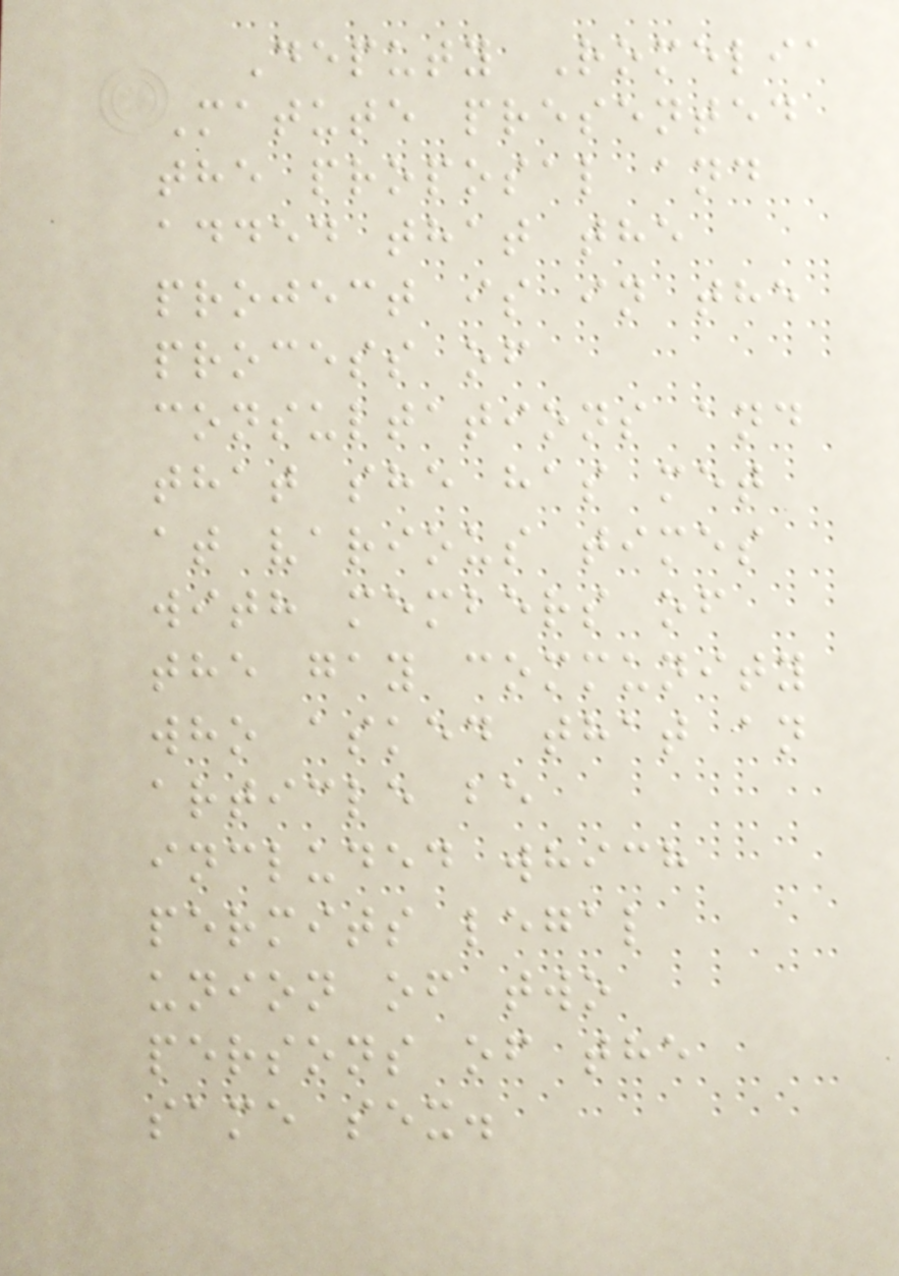Deputy Romelia
Matute presented
the proposal and
added that the
project is in the
process of
consultations and
that she has met
at various times
with members of
the gay community
who asked that an
article be
included which
permits legal
union of two
persons of the
same sex.
